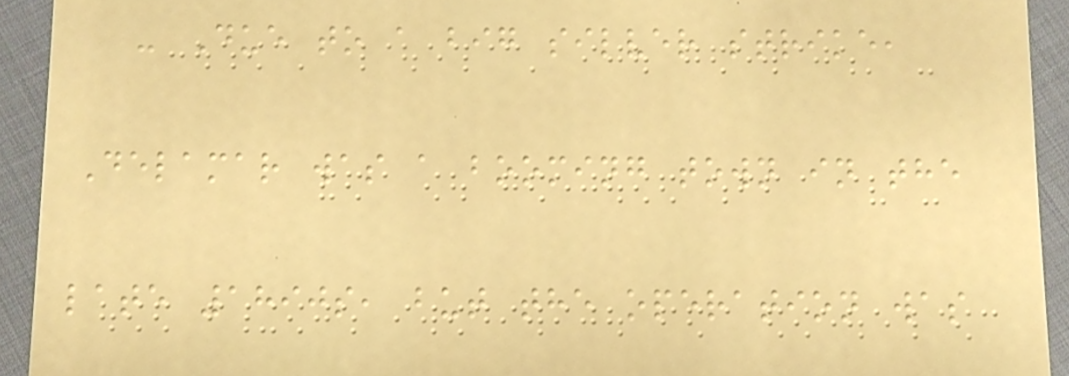- Due to a big silver strike,
Delamar was a booming town in the
late 1890s, but the operation was
